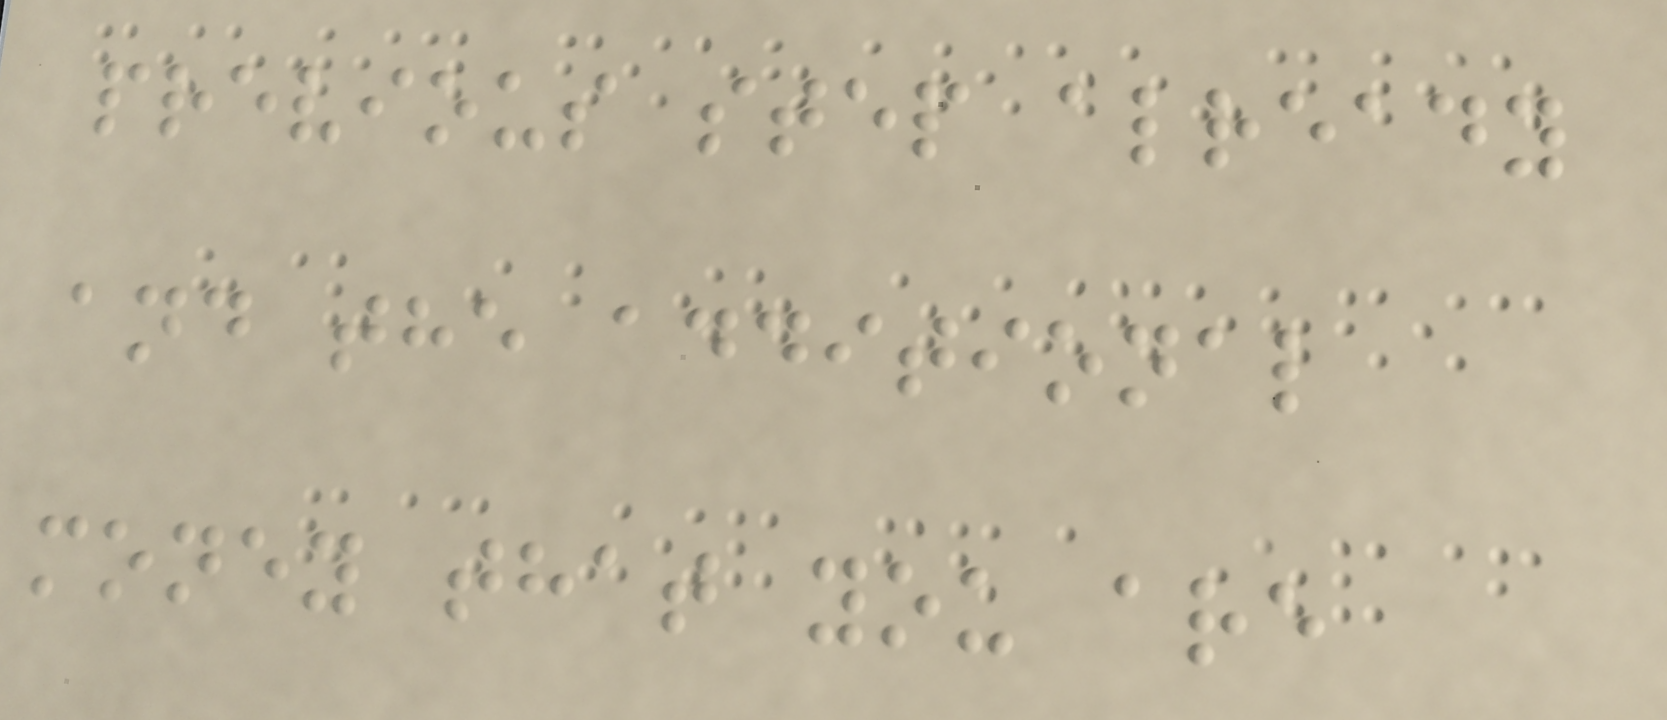previous step already
and the additional
money that you are
